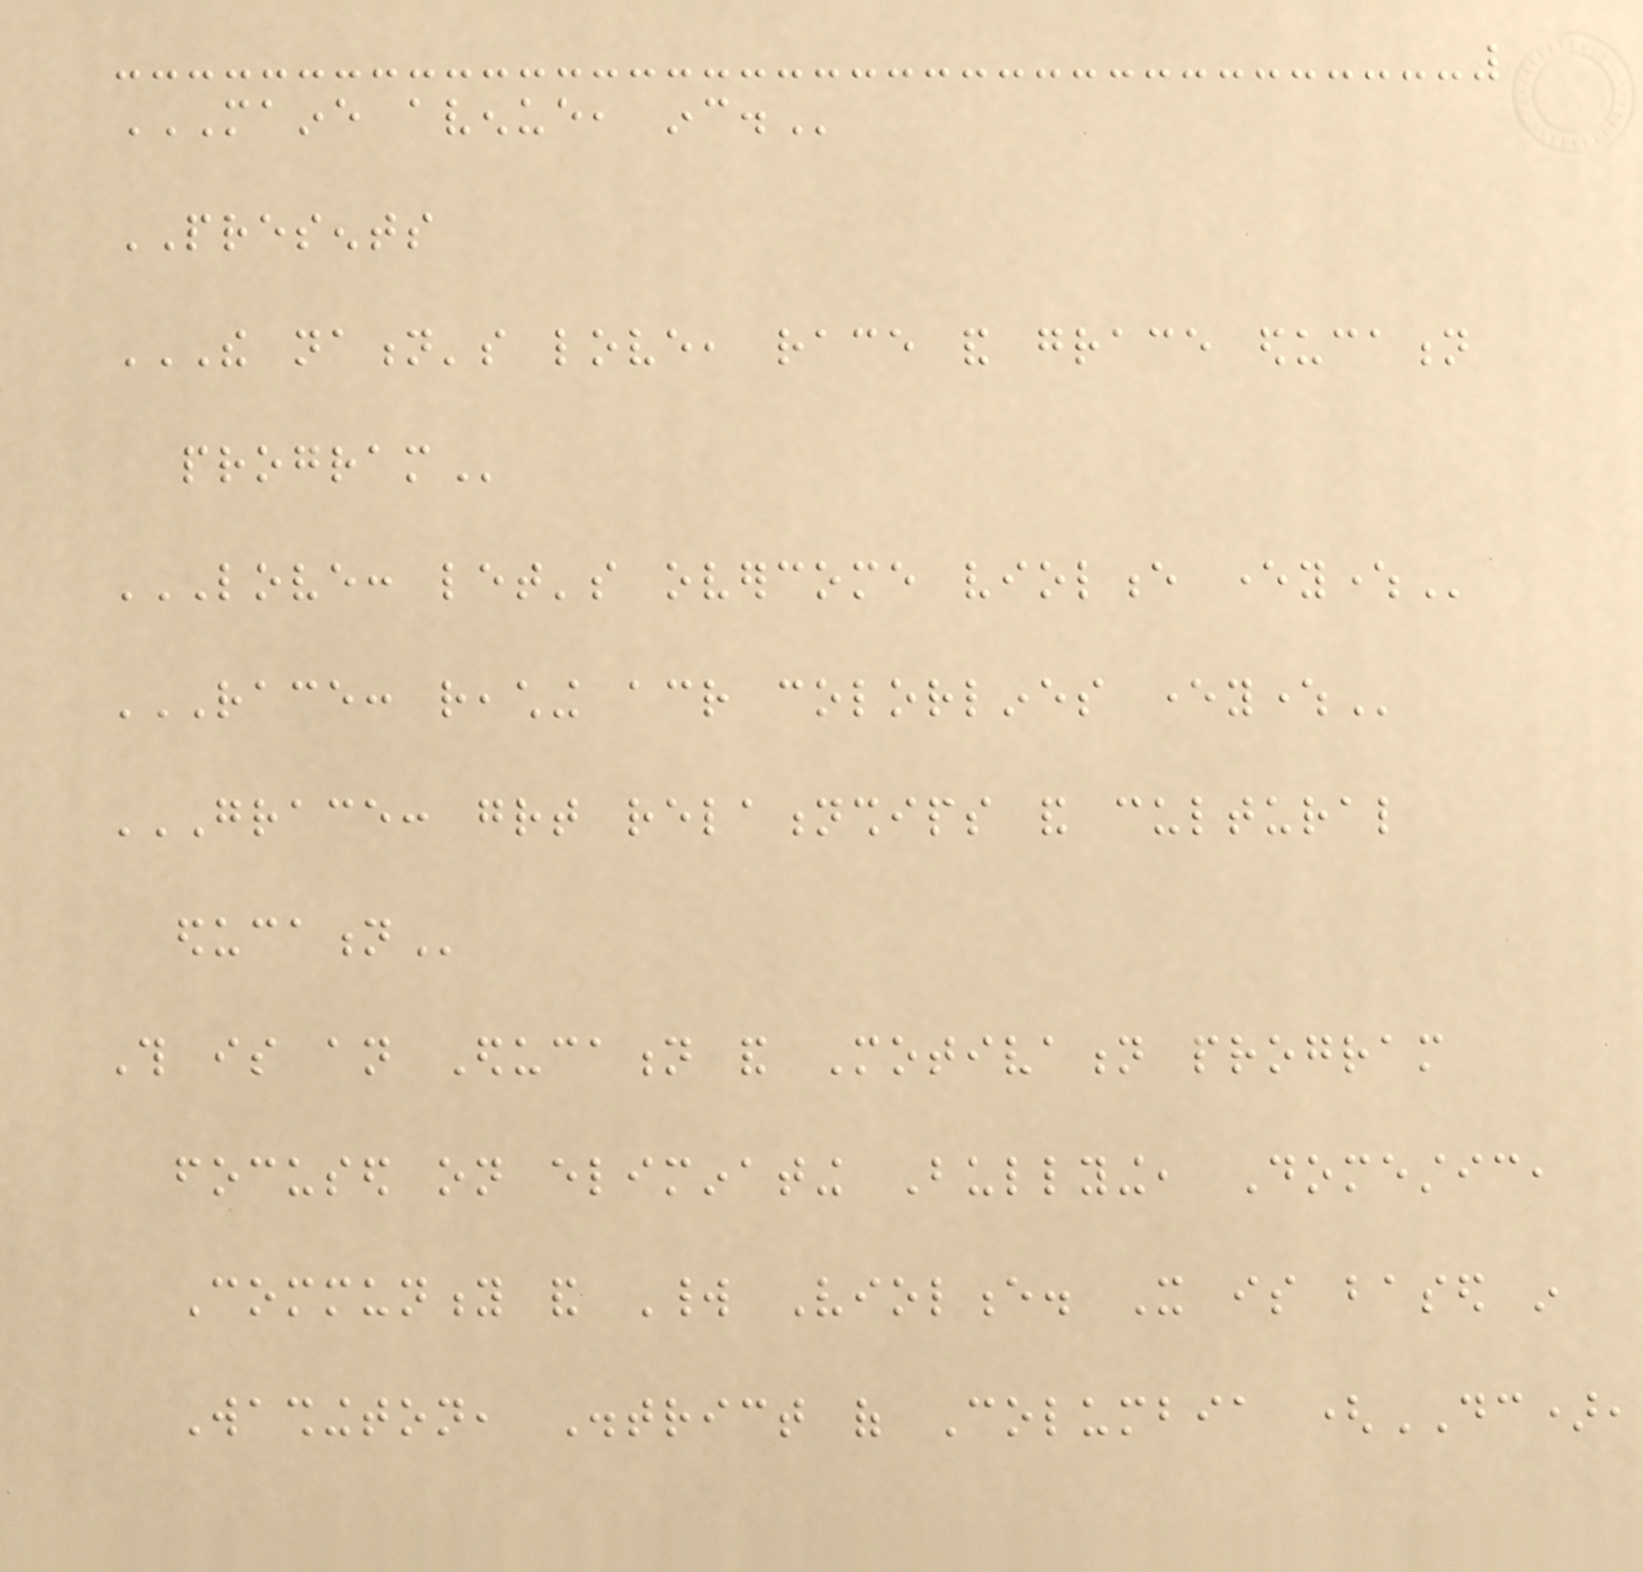MAINE AVENUE, INC.
PRESENTS
THE NATION'S LOVE, RACE AND GRACE EDUCATION
PROGRAM
LOVE: LET'S OVERCOME VIOLENCE EVERYWHERE
RACE: REACHING ACROSS COLORLINES EVERYWHERE
GRACE: GREAT RELATIONSHIPS AND CULTURAL
EDUCATION
This is an Education and Motivation program
focused on eliminating Bullying, Domestic,
Community and World Violence. It is based in
Washington, District of Columbia (DC),
